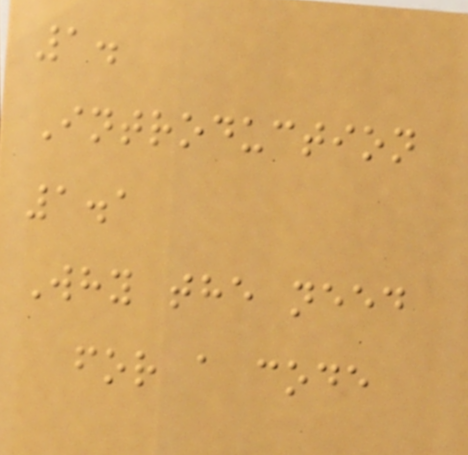1.
Introduction
1.1
Why the need
for a code
